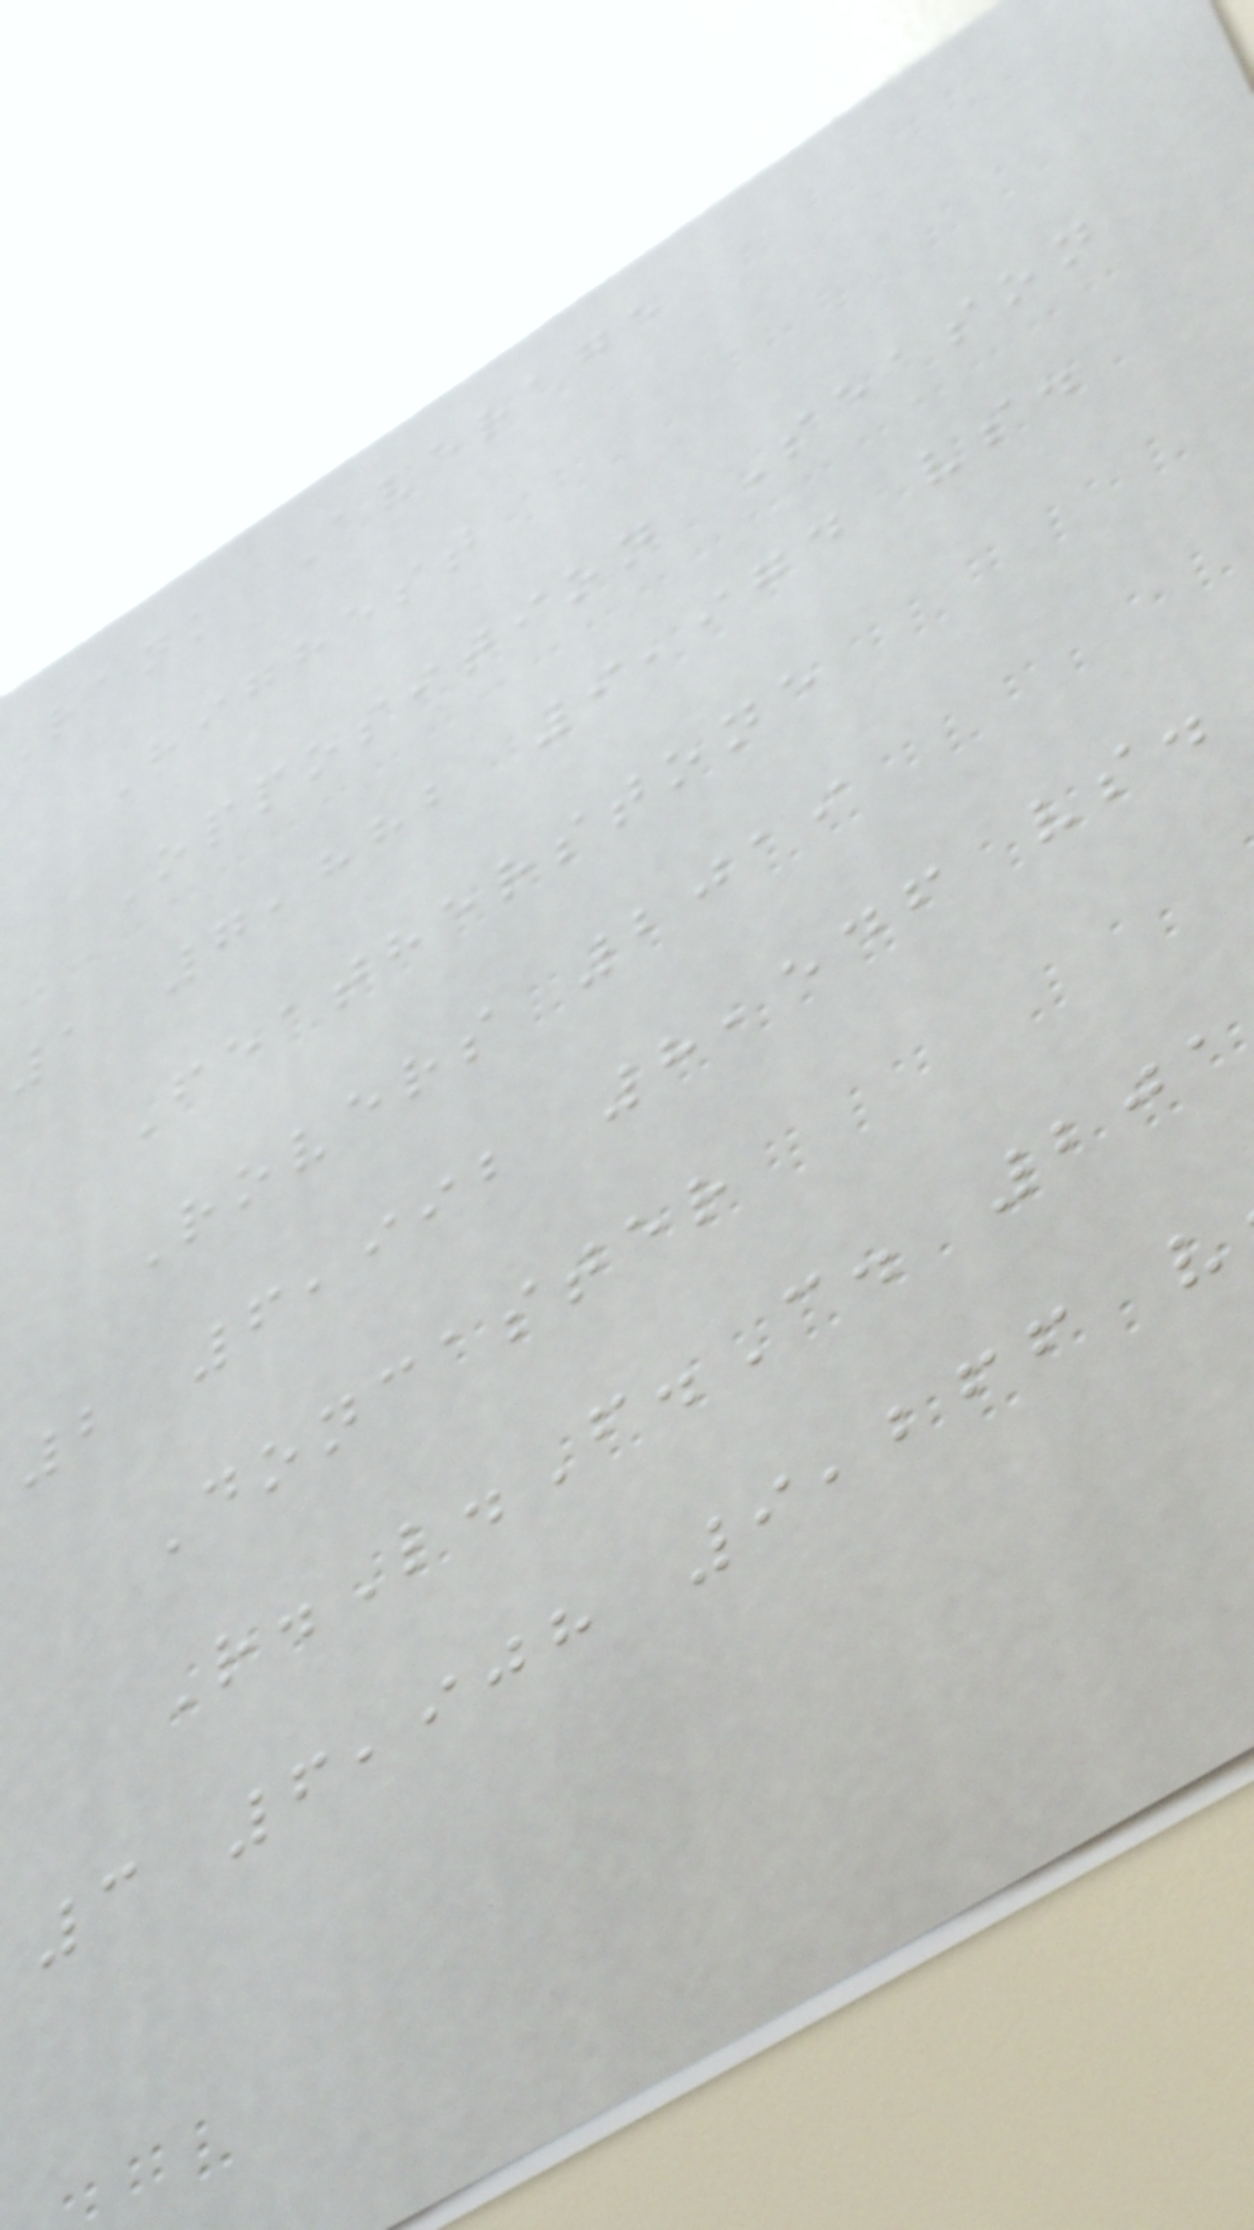Rank Average
Highest
Opposition Season
1 7,882 9,974 vs.
Featherstone
Rovers 2019
2 6,992 8,546 vs.
Doncaster
R.L.F.C. 201
3 6,908 9,266 v
